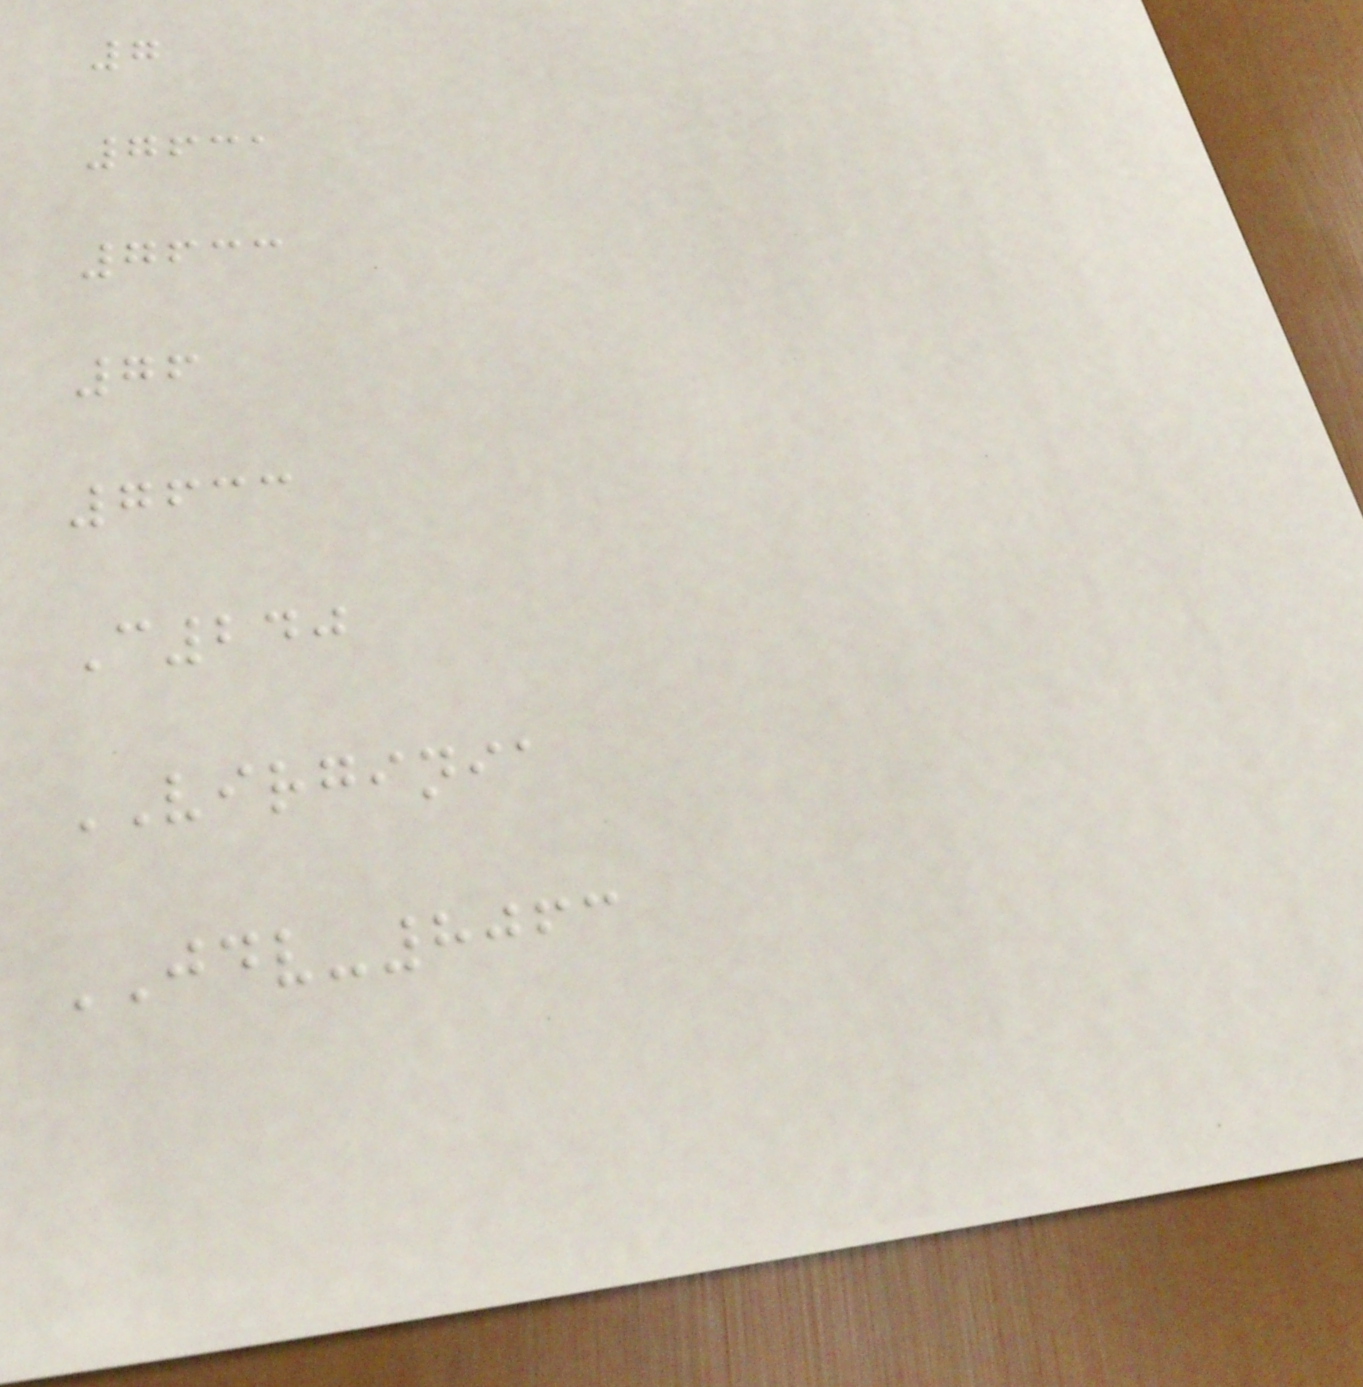7
7631
7633
76
7633
C240
VIRGINIA
JDV-8063
